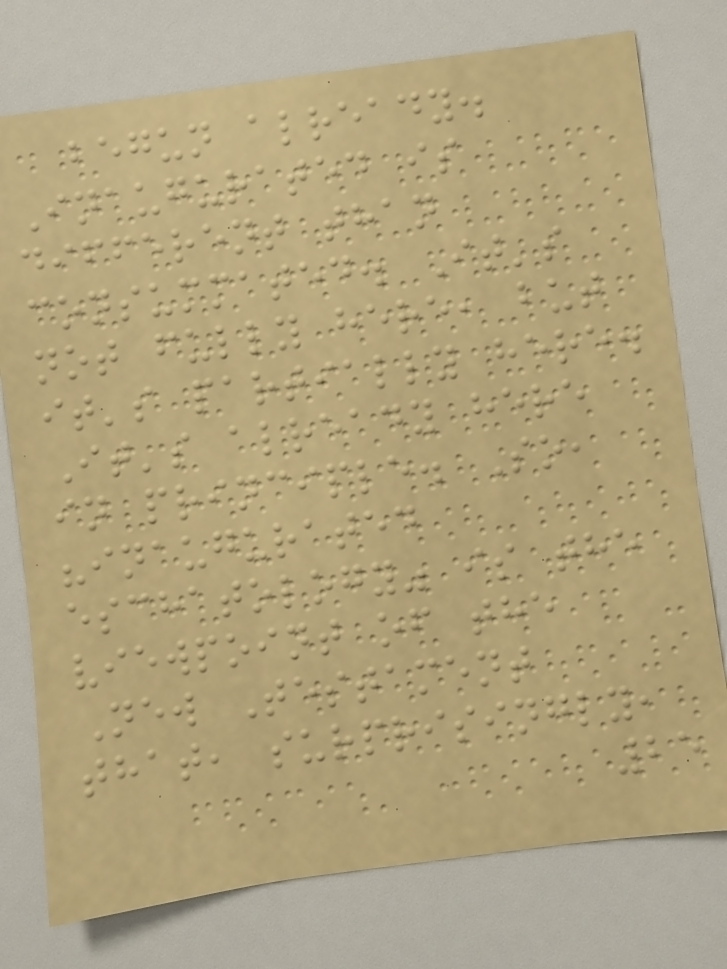begun already.
Inaugurated is
different than
consummated. It's
not fully here, but
it's partially here.
It's already here
in principle. So,
"inaugurated
eschatology" is the
viewpoint of the
New Testament
that, surprisingly,
25
